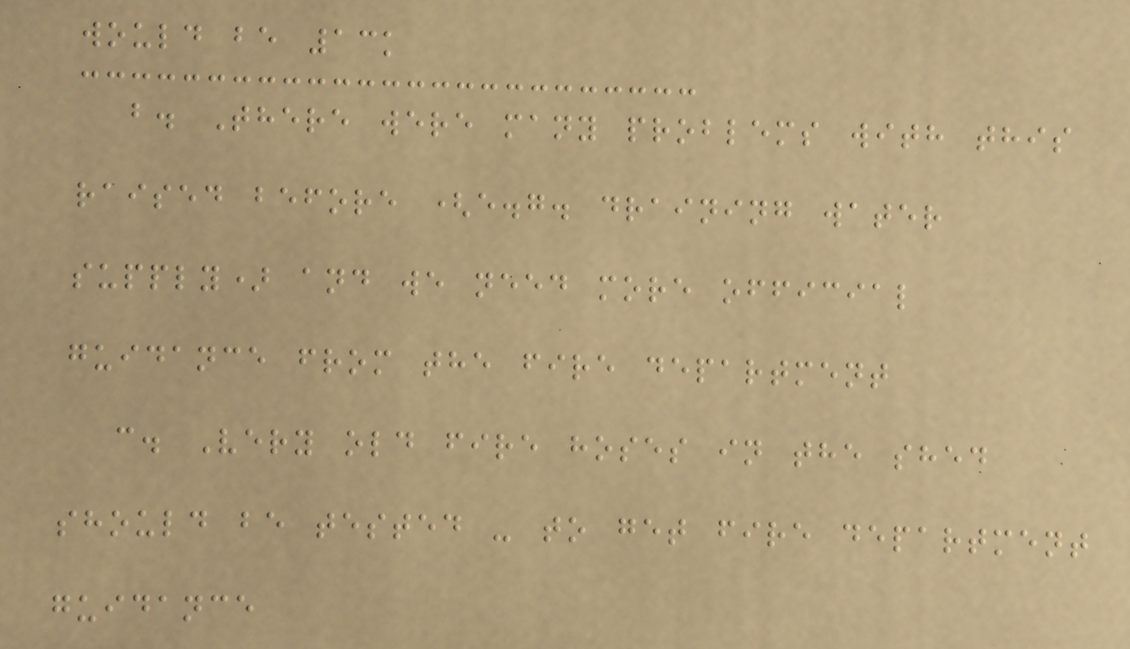would be 13k
b. There were many problems with this
raised before (e.g. draining water
supply) and we need more official
guidance from the fire department
c. Very old fire hoses in the shed
should be tested - to get fire department
guidance
